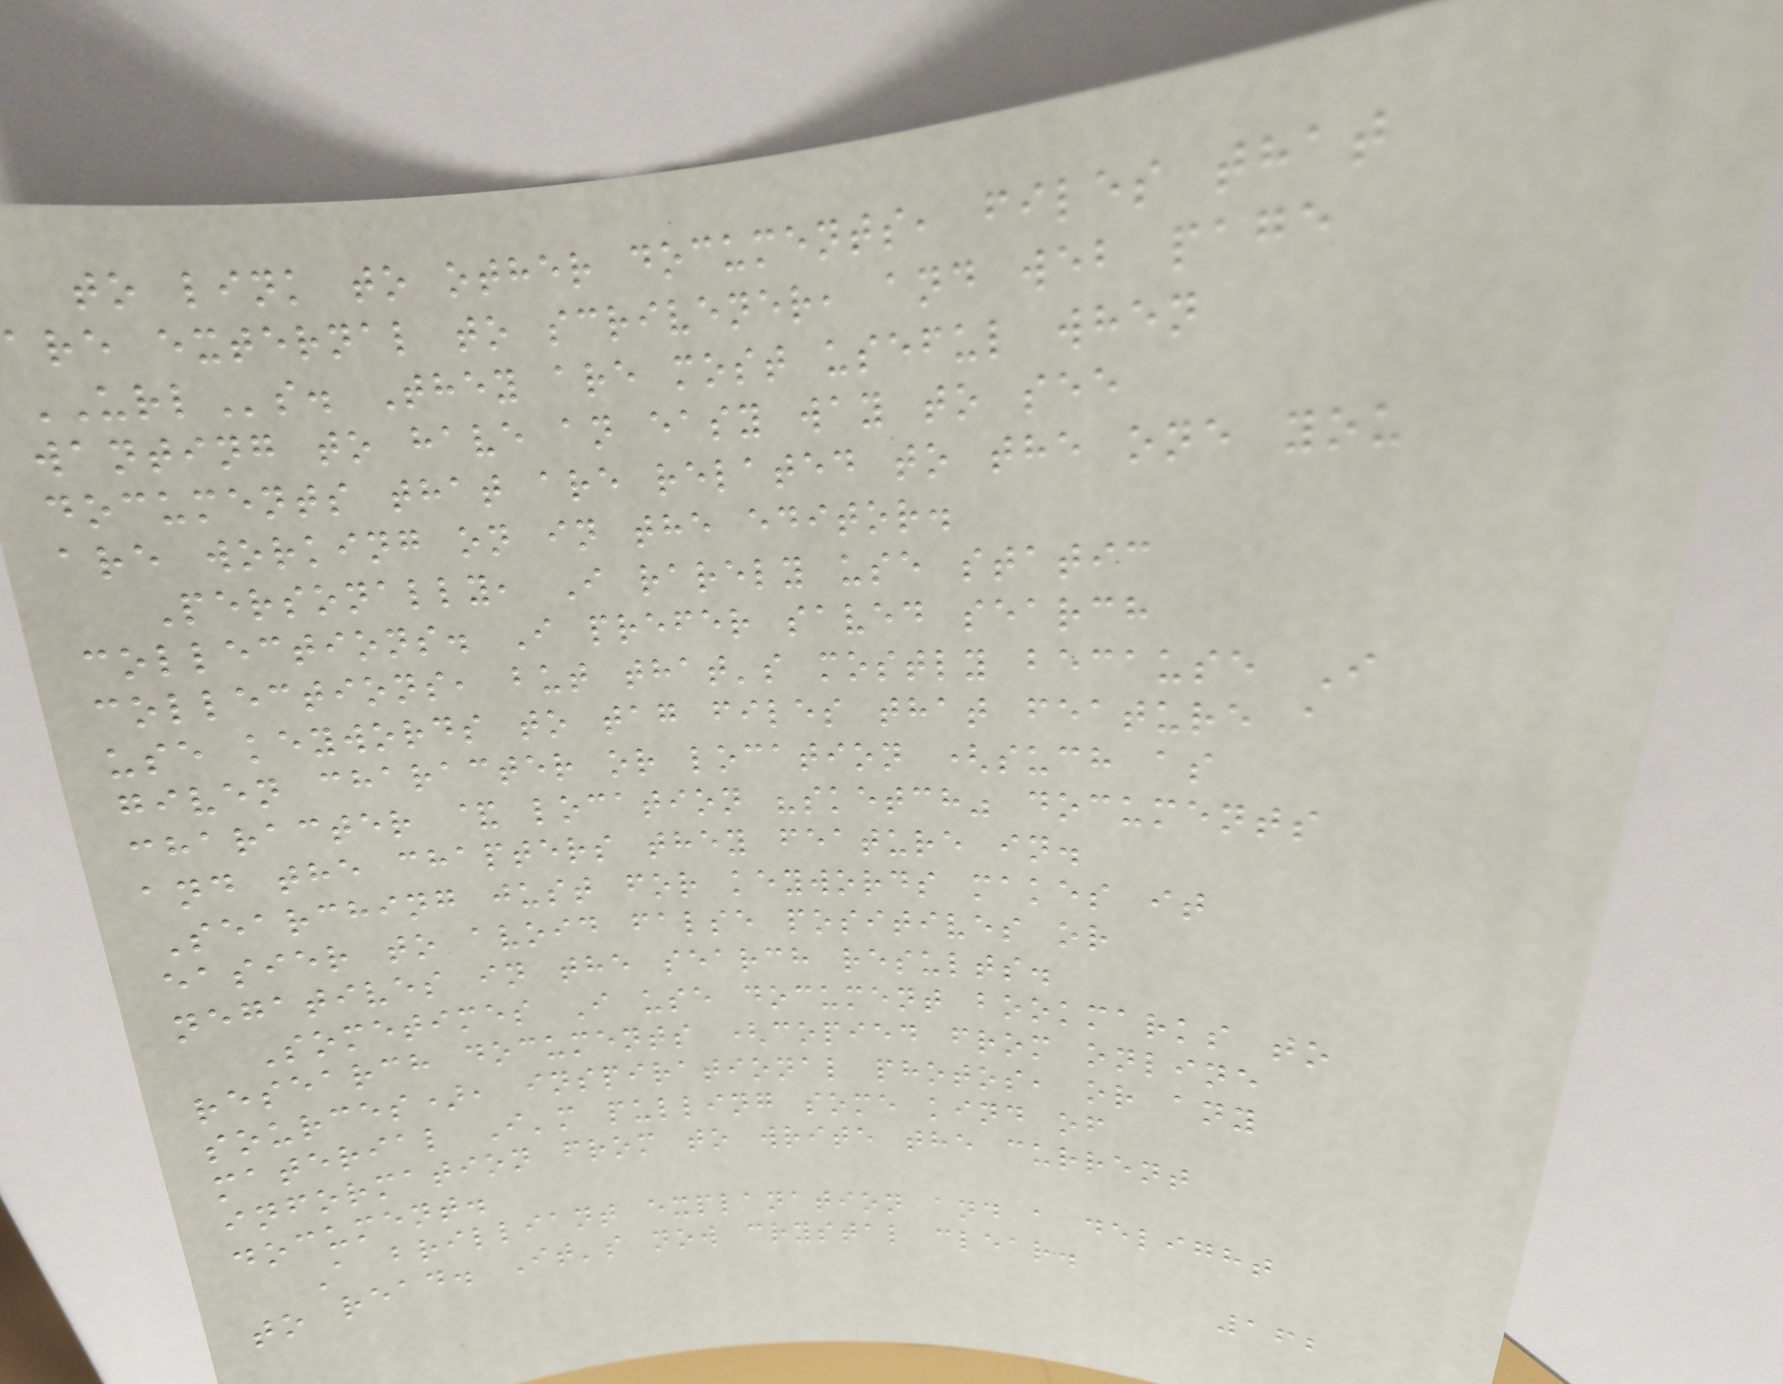to link to other documents, files that
are external to scrivener, and web page
URLs. They are most useful when
wanting to have an easy way to see
documents that are related to the one you
are working on in the editor.
Personally, I rarely use static
collections. I prefer saved search
collections, but that's mostly because I
use keywords to tag files that feature a
given character or location (such as
character & location "sketch" documents
and the chapters they feature in.
Searching just for keywords makes it
easier to avoid false positives or
negatives in the search results.
Sometimes I use document bookmarks to
research documents (copied from online
sources), inspirational photos, or any
material I'm pulling some kind of
information from to write the current
document.
A brilliant explanation and a delight
to read. It's now crystal clear.
162
